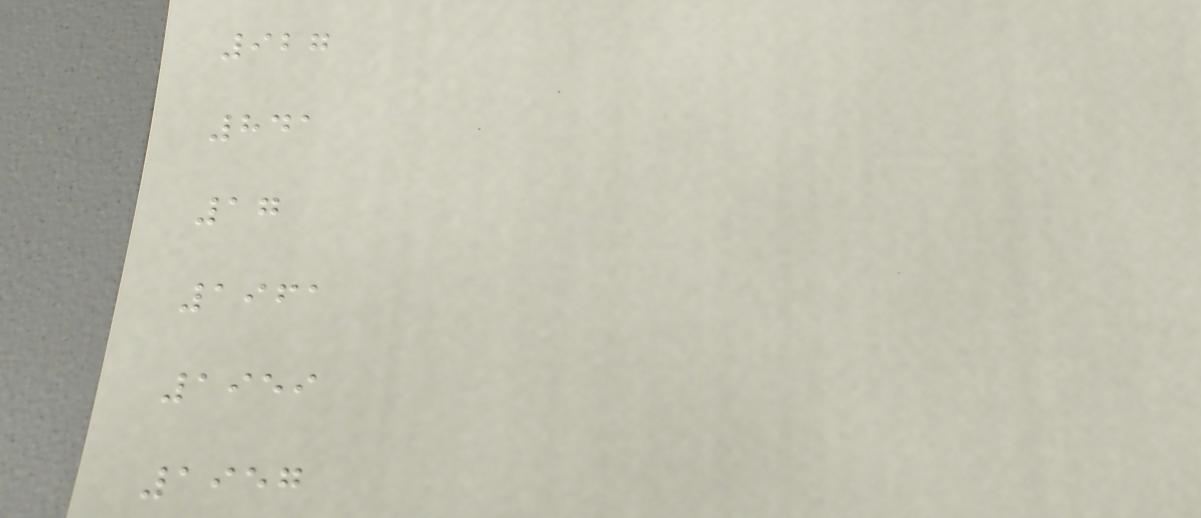927
841
17
1961
1959
1957
